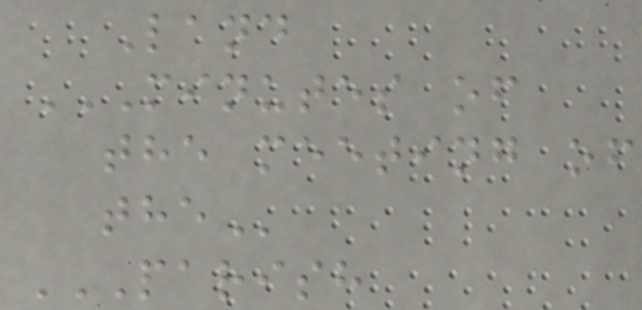Land
MINUTES OF
THE MEETING OF
THE
PARISH
